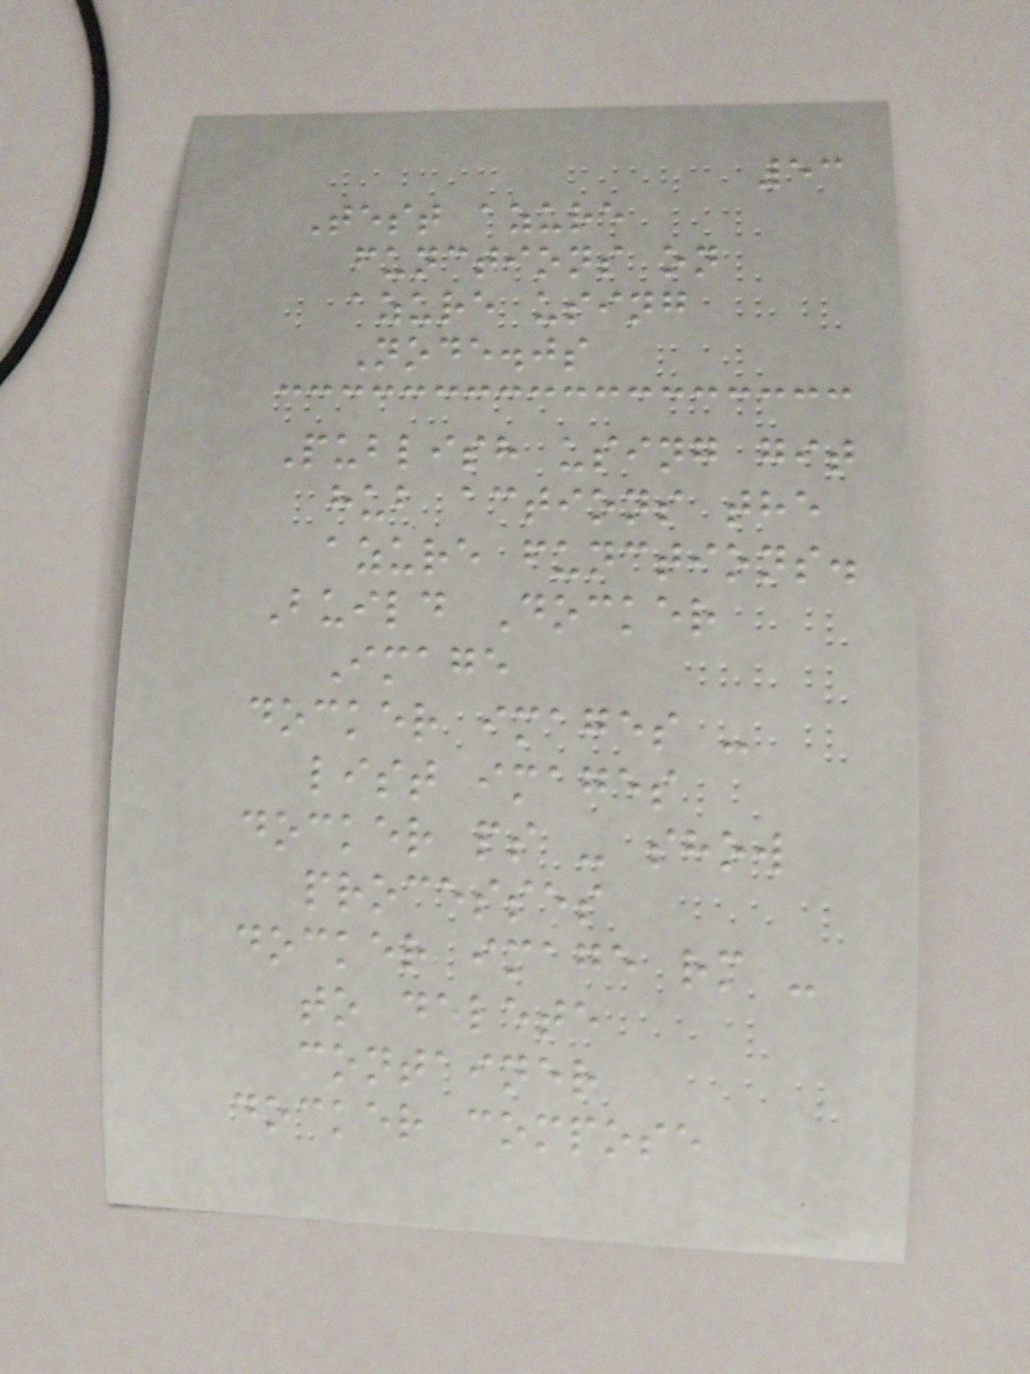53
Test azure
functions on
azure using
Node.js
Publish using git
hub actions the
azure functions.
Build Docker
Image
docker images -
list images
docker ps - show
processes
docker image rm -
to delete
container
docker compose
